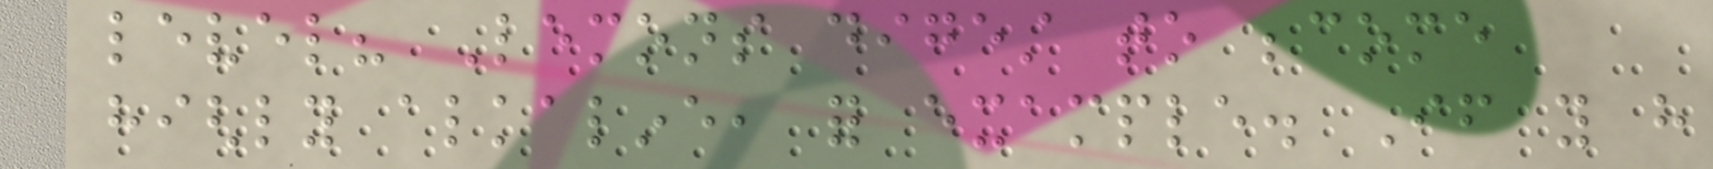level? Lemons digest to become
highly alkaline, for example. If you have
